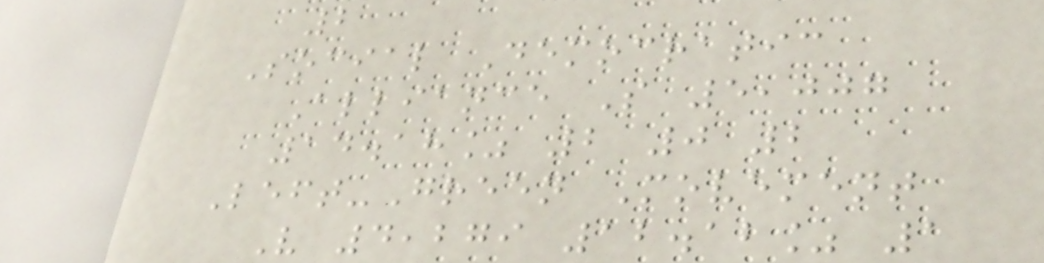2
Social Democratic
Alliance S 5,007
14.18% 2 0 2
Left-Green Movement
V 4,279 12.12% 1
